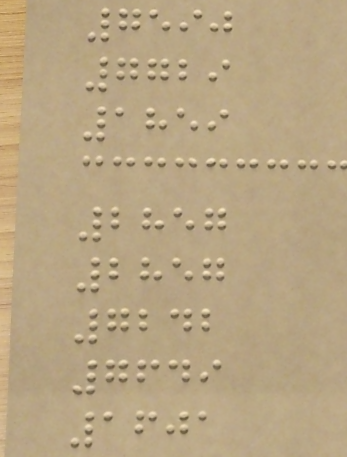7590
7729
1859
2857
2857
7242
7649
1601
